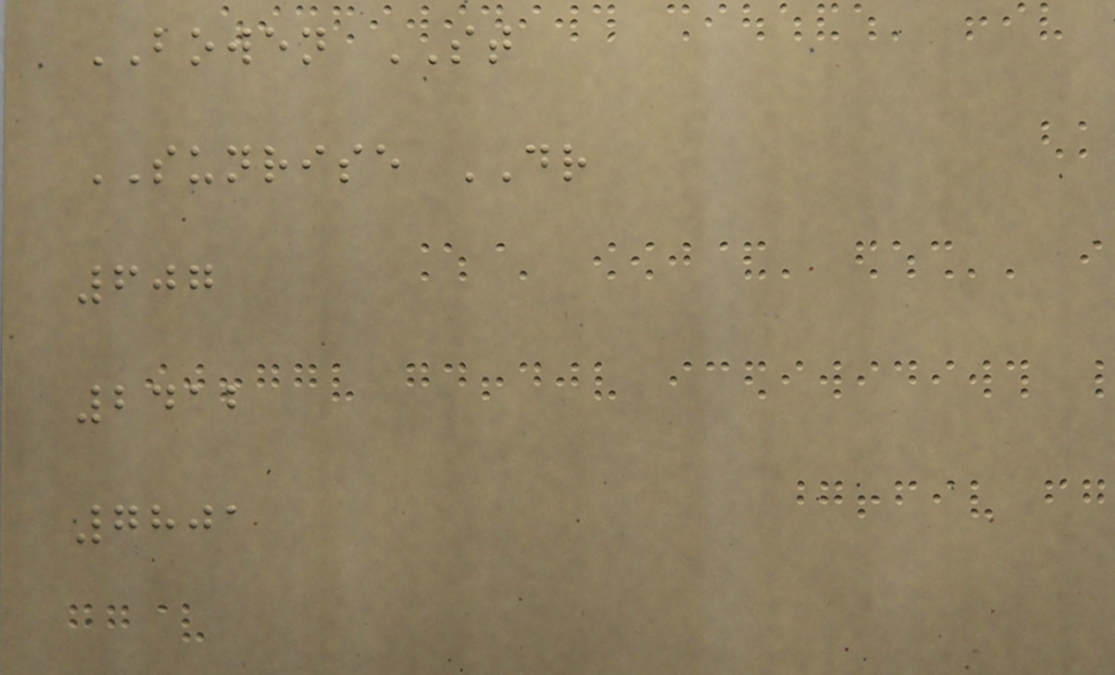BOWEN ST
SUNRISE DR
607
2412
7801
